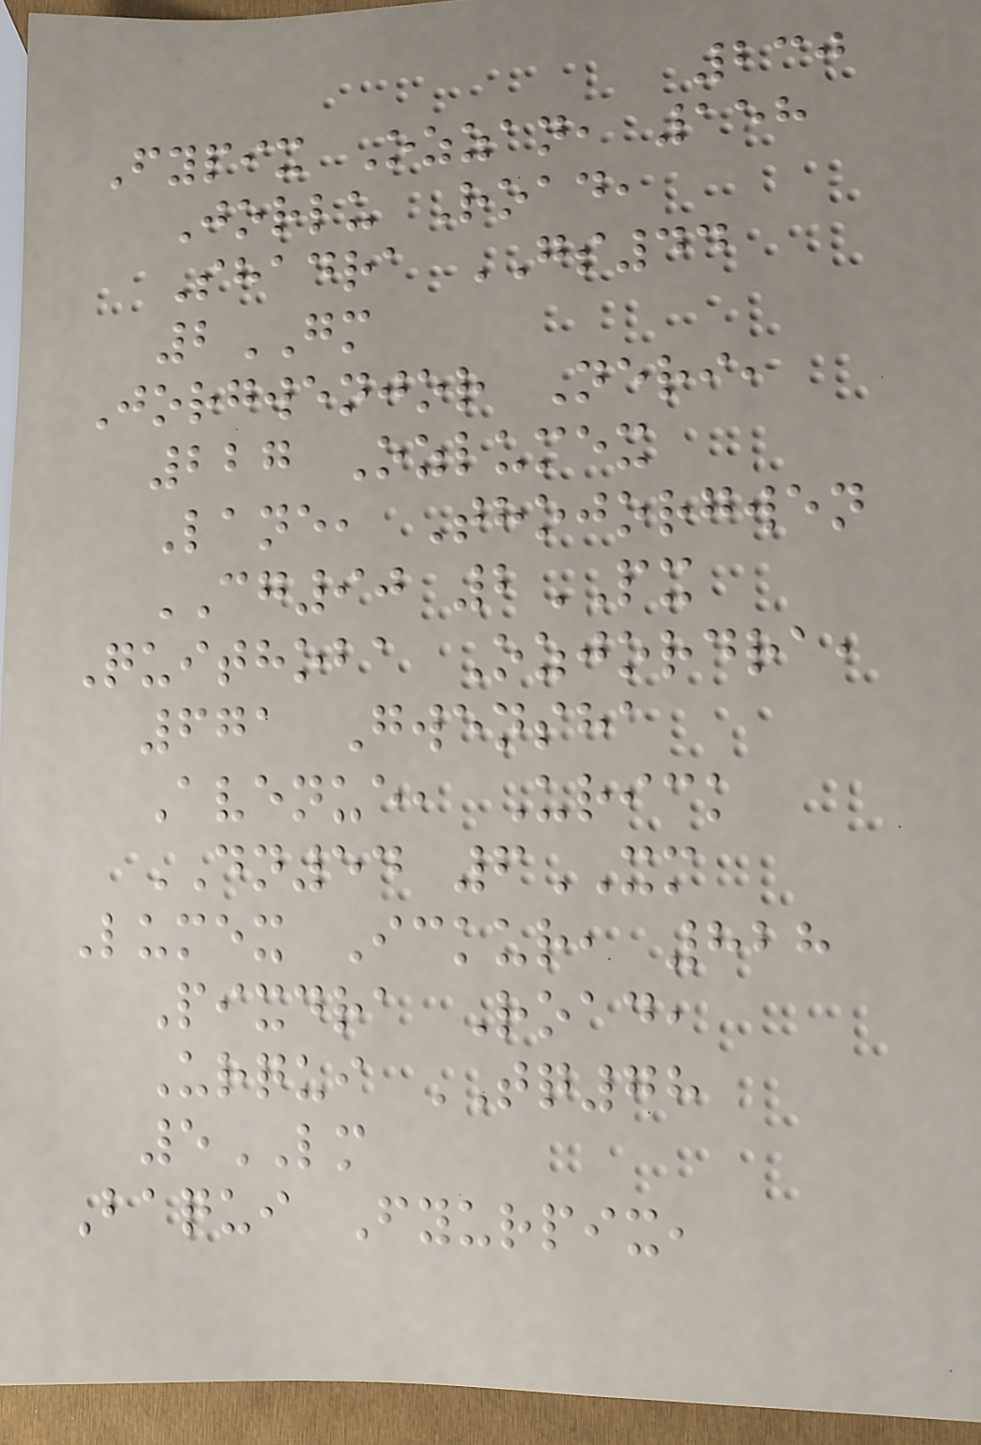230
Fypix Ozzan, 158
Jorlu Road,
Shadra GS44
2GM
Jorgwenjor Neri,
227 Ozlumex
Lane, Thojorgwen
CG90 2PX
Quithoba Ozjordra,
671 Gwensha
Avenue, Urick
DN54 6XM
Lumex Ickur, 828
Pixdra Road,
Urqui TQ78
5LM
Baqui Fyurpix,
